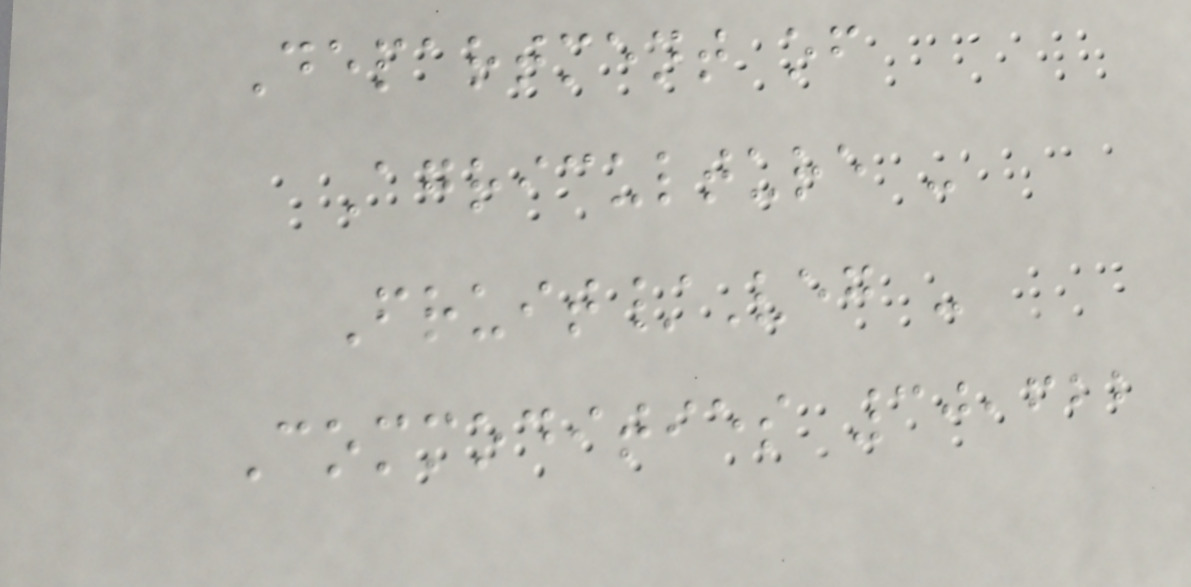Department of
Agriculture -
Fruit/Veg -
Commodities 30,622
